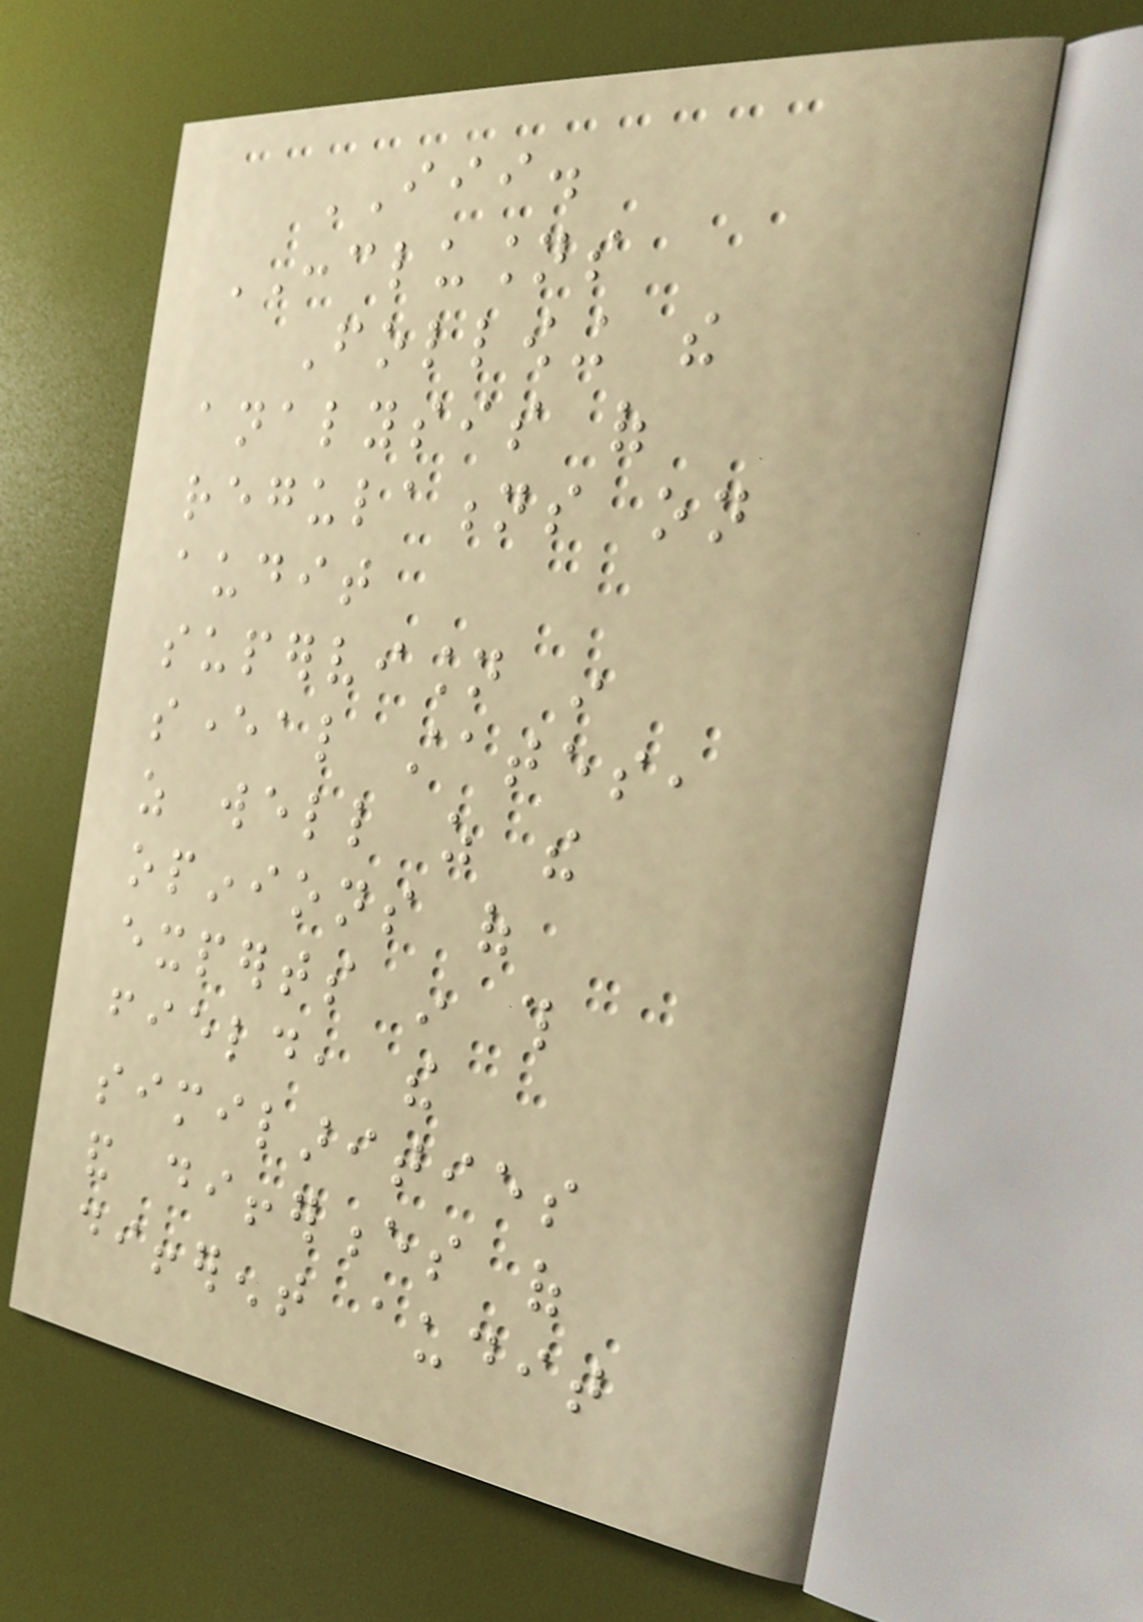III.
CONCLUSIONS
Following the
analysis of
regulations on
audit
supervision in
several states,
as well as the
opinions of
experts in this
field, the
similarities
and differences of
different audit
